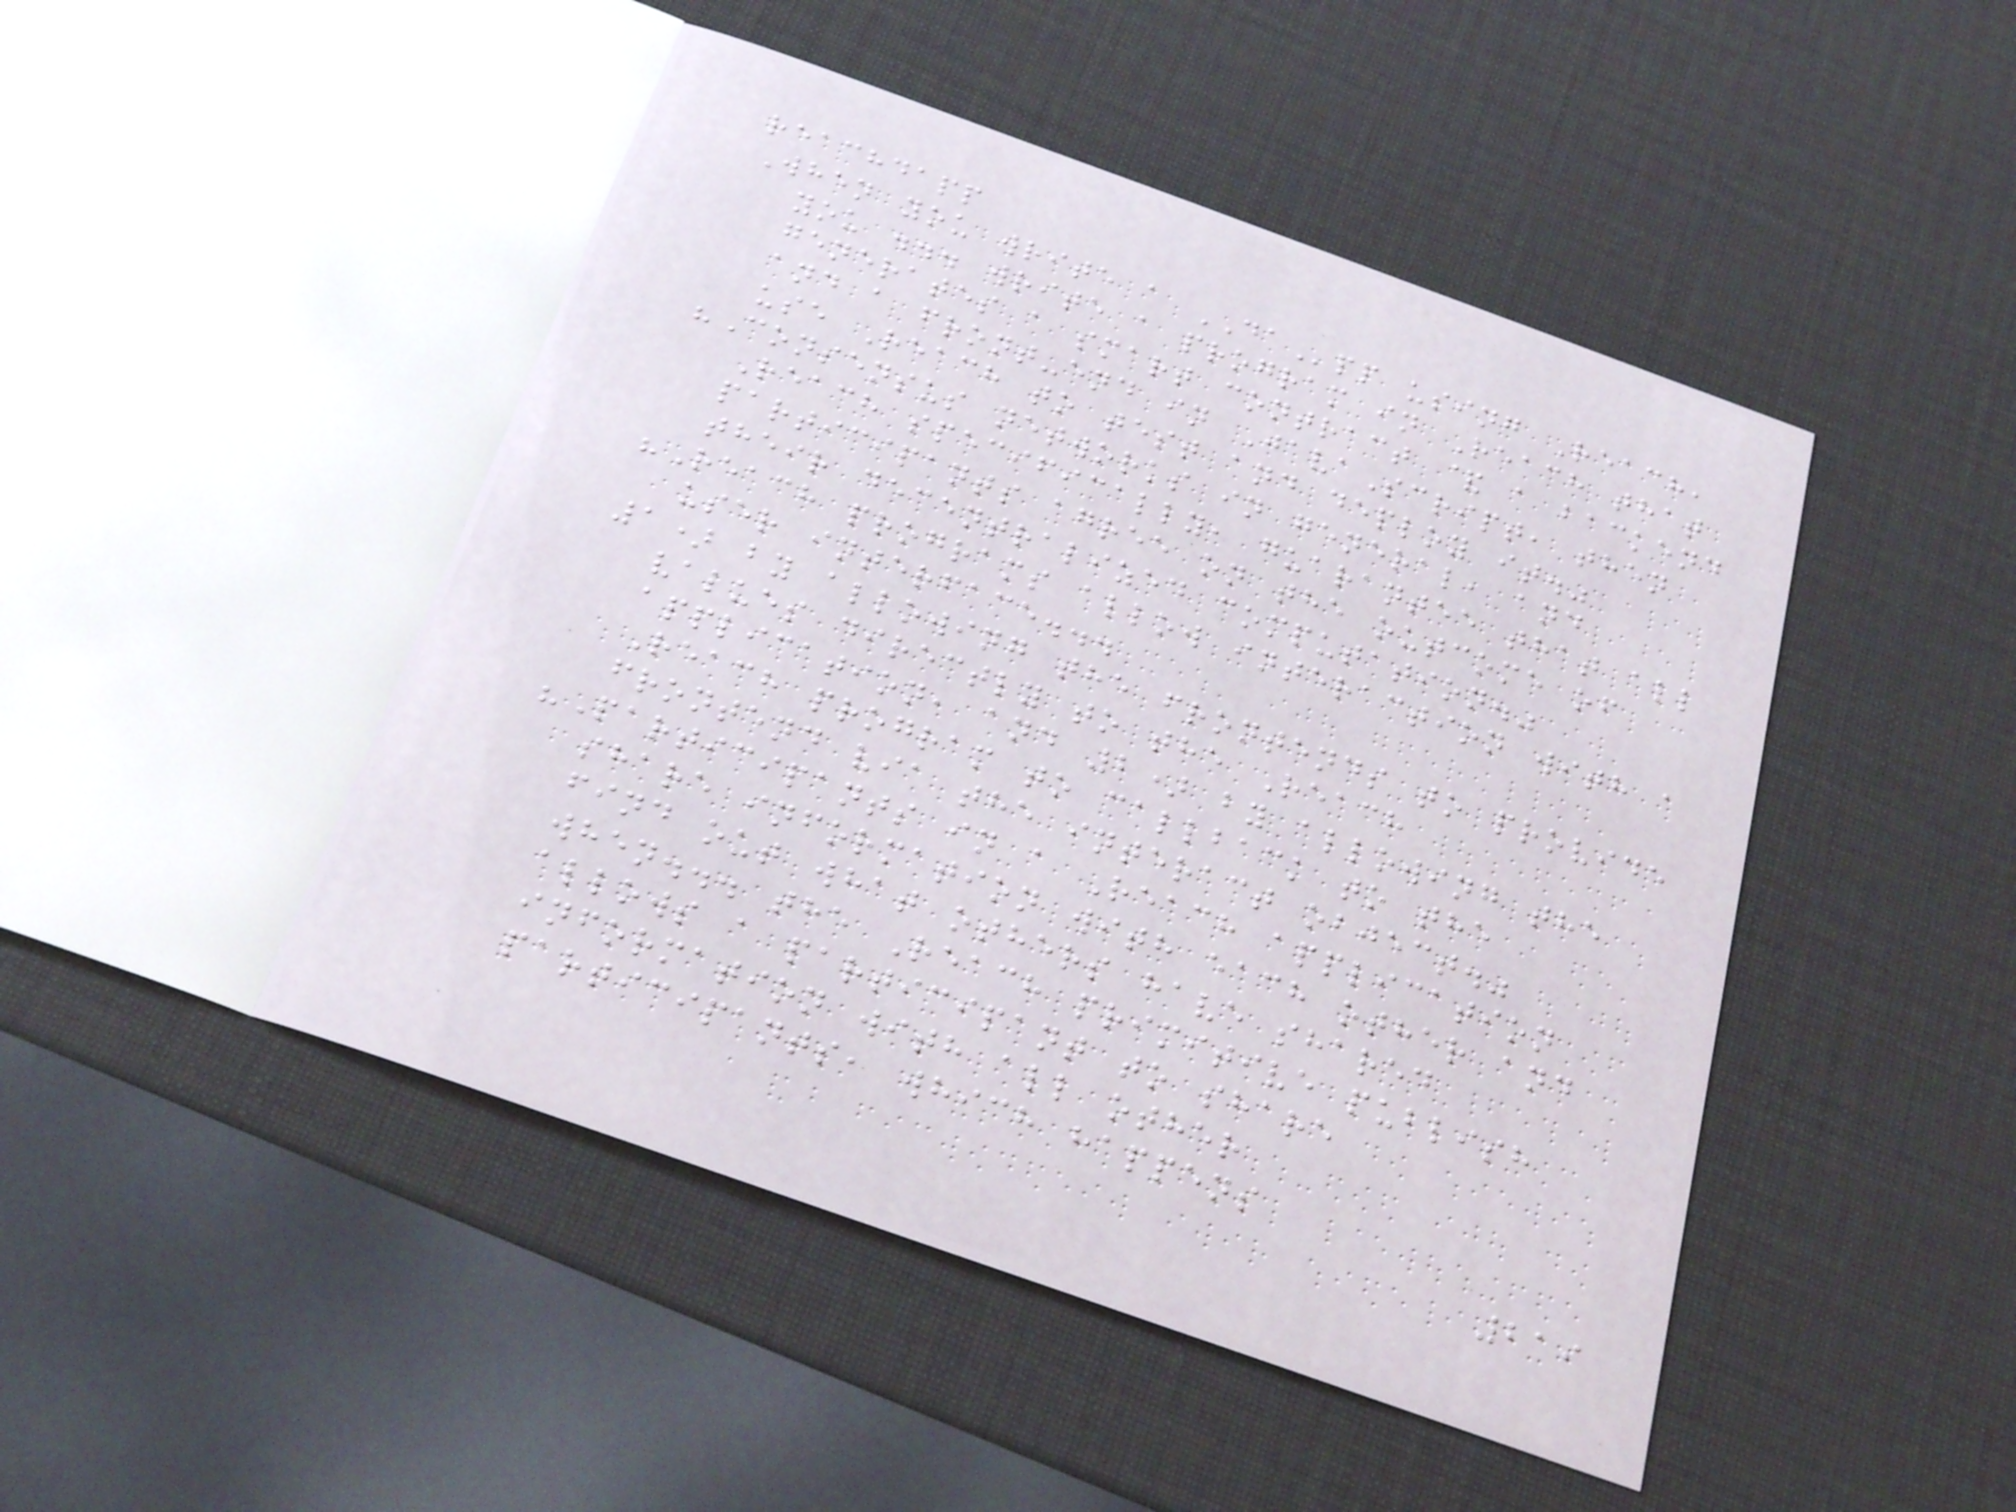reachdapp
When you write a DApp using Reach,
you ... write a program in Reach that
generates a smart contract & a backend
and a front-end in JavaScript, then
use Reach to test and deploy it."
"Consensus networks in general, and
Reach specifically, guarantee that all
participants agree on the outcome of
their decentralized computation."
"Reach programs allow interaction with a
user interface...
1) by allowing the frontends to provide
values directly to the Reach
application, and 2) by allowing the
Reach program to callback to the
frontend via the interact object."
"Participants in a Reach application
share information with each other and
find out what others have shared
when... the Reach primitive publish
allows a participant to share
information with all other
participants, which happens
219
